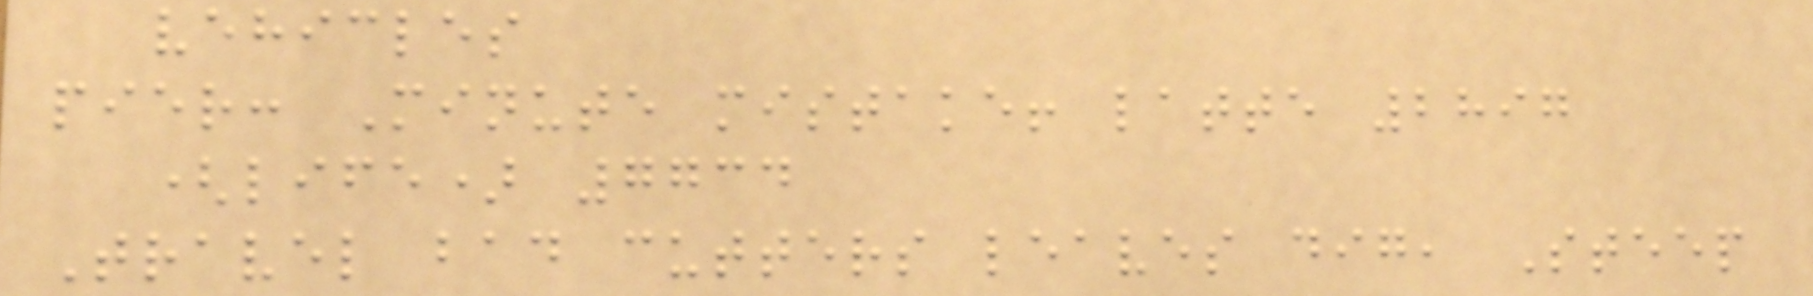vehicles
pier: Minute mistake! latte 2897
(life) 7734
Travel bad cutters leaves dig, Steep
